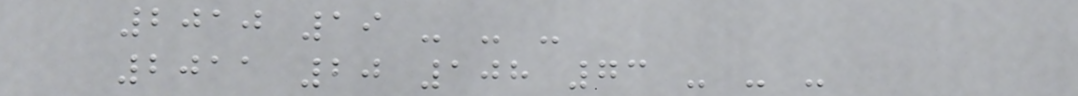2010 19 - - -
2011 20 108 73 - - -
